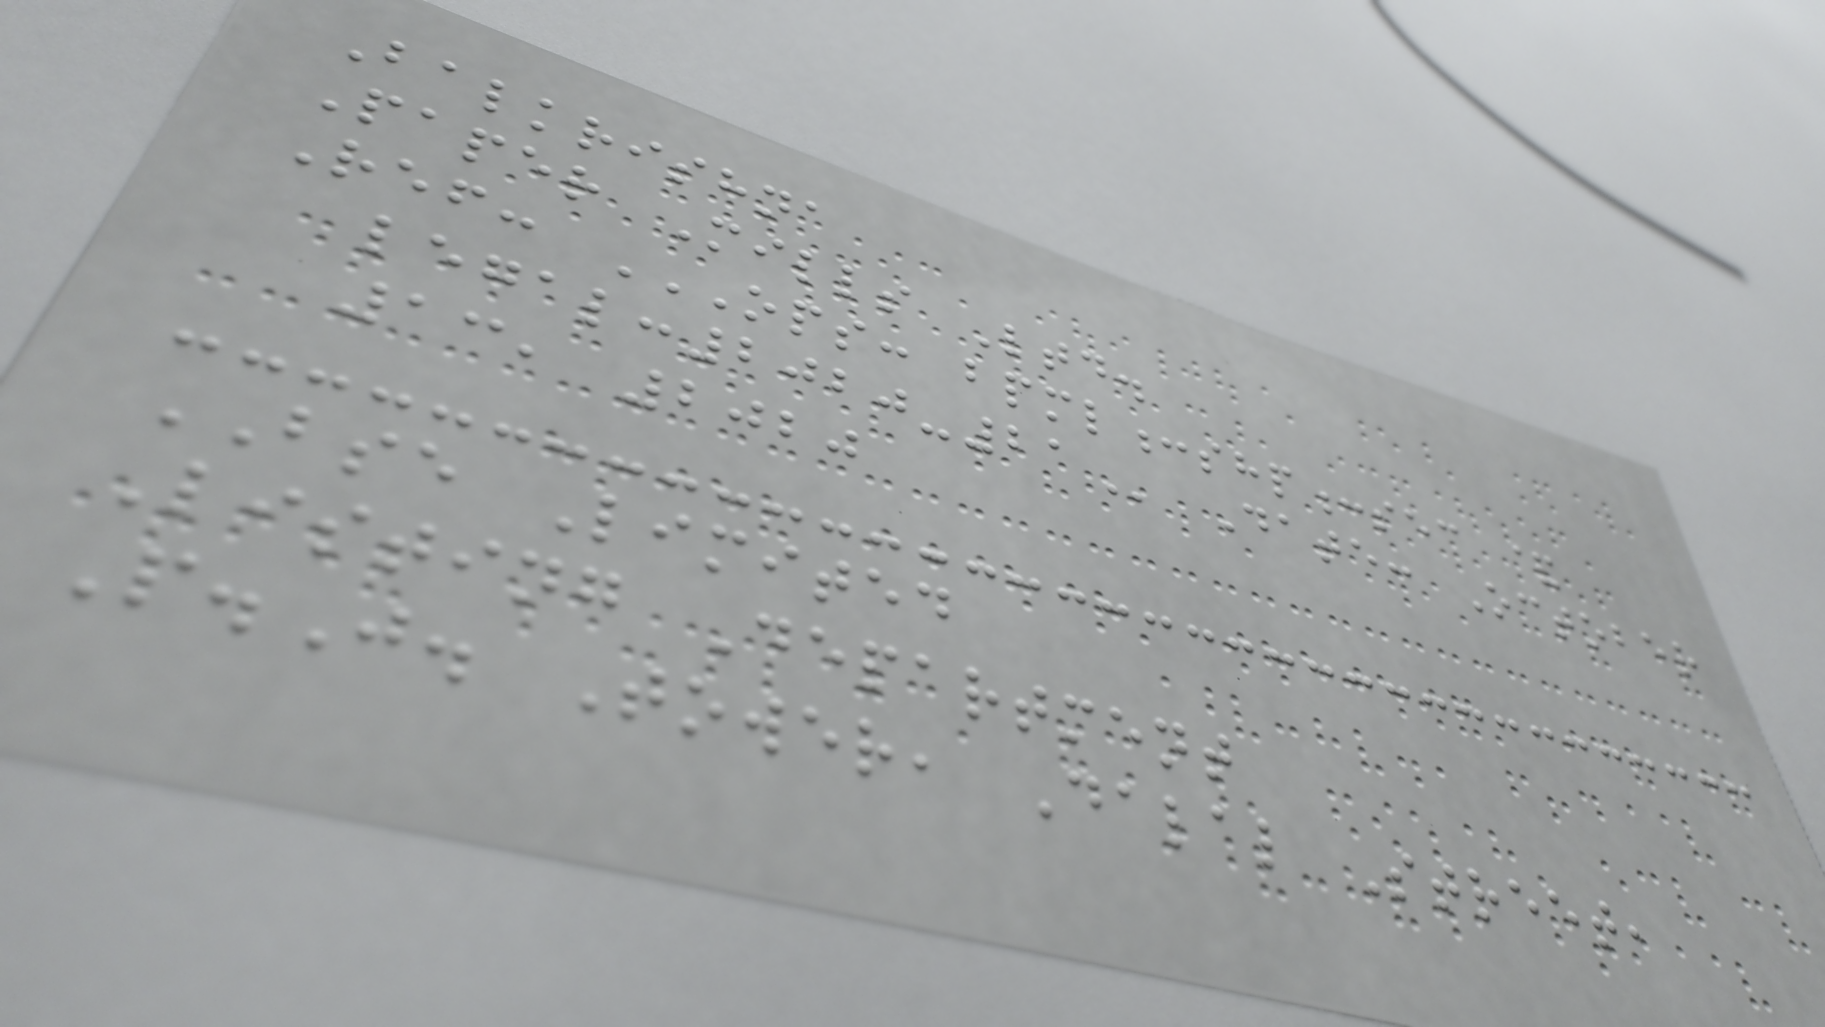Balkrishna
Paper Mills Ltd.
Ref: OPS: BPML:SHP:SEC &
LEGAL:2020-21 Date: October
13, 2020
BSE Limited
Listing Department
P.J. Tower, Dalal Street,
